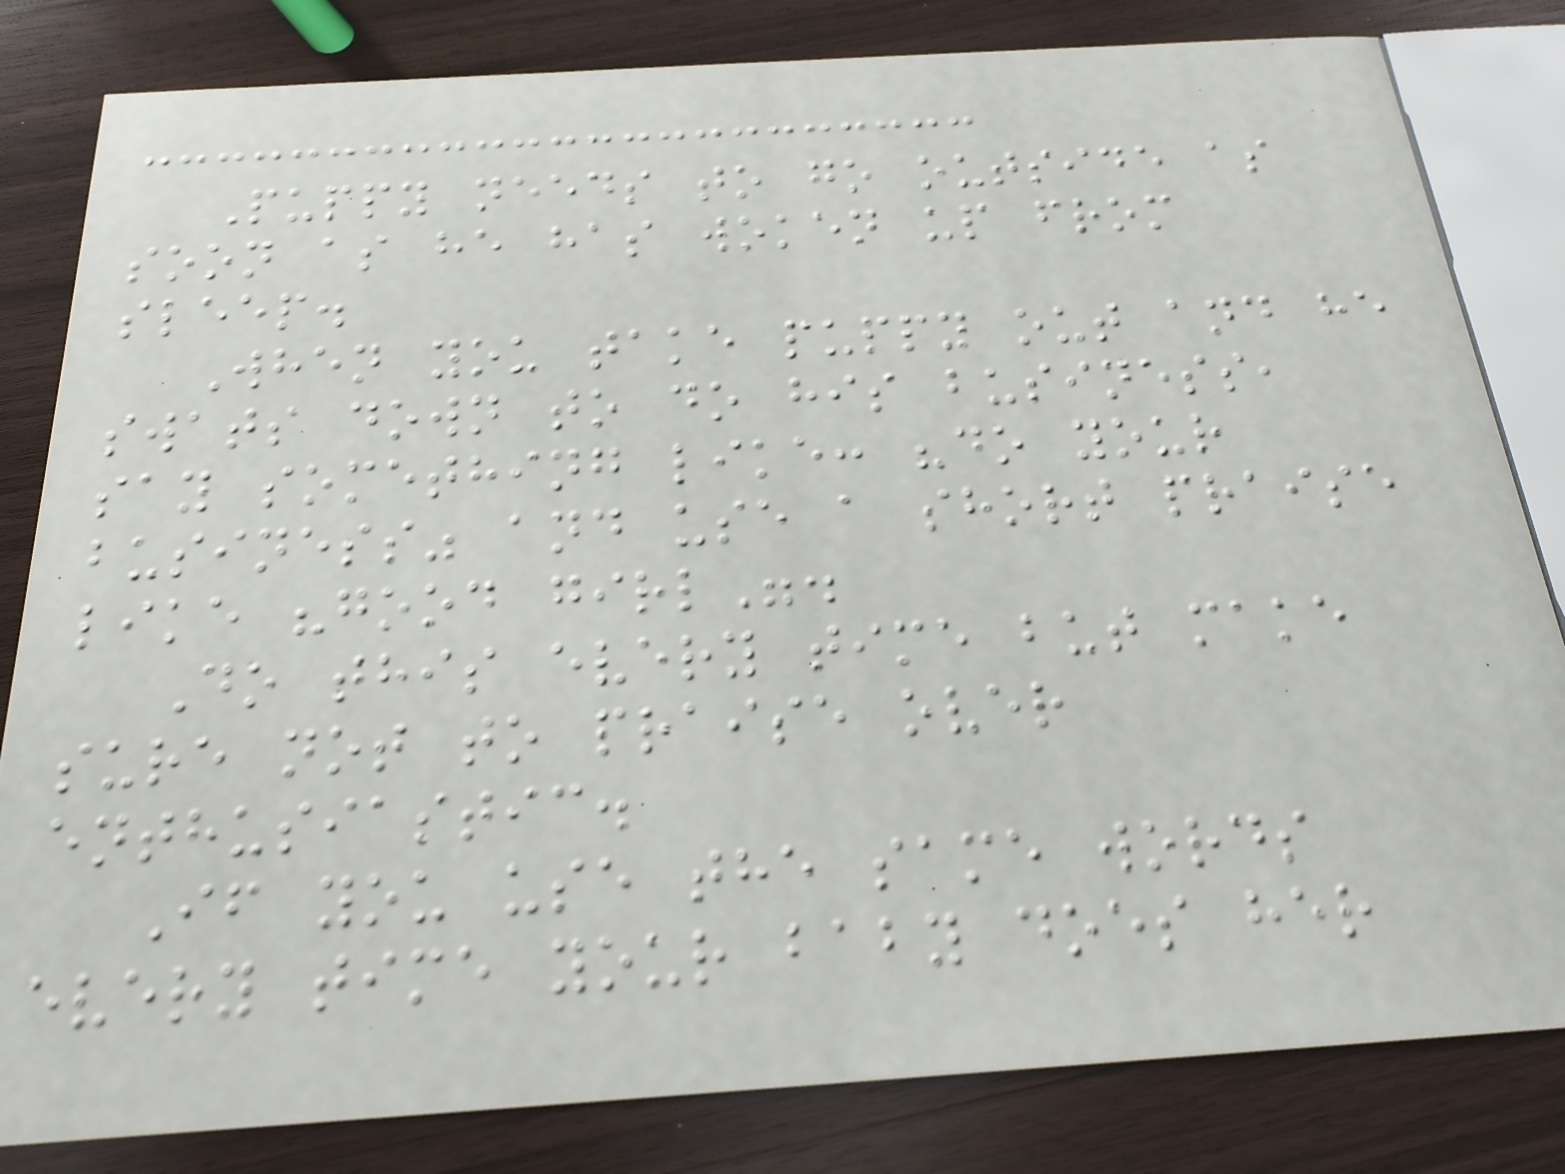Puppy needs to go outside as
soon as he has woken up from
sleep.
When you take puppy out and he
swats down to do his business,
say something like: "do your
business" and use a short praise
like "good girl".
Do this every time but make
sure not to praise over
enthusiastic.
If you use the same words
every time your baby does her
